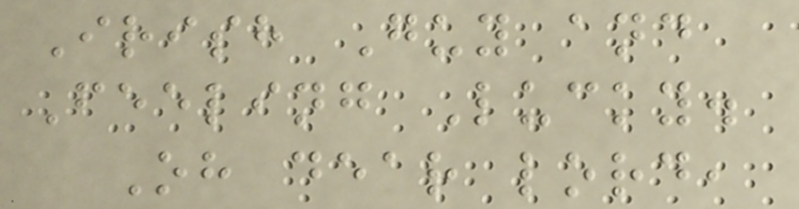Irish Guy and
Feeling Lucky.
Oh dear lord,
